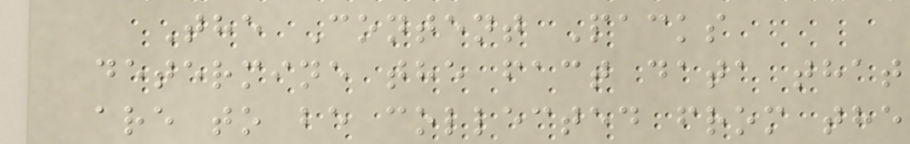The Content Packs
determine the fact data that
are to be collected from the
